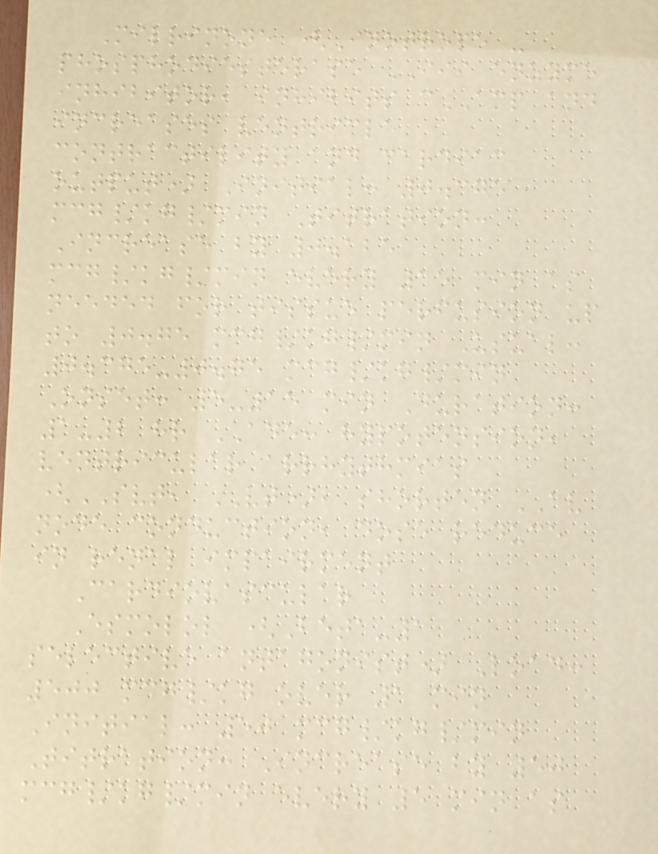Milrinone (Inotrope -
phosphodiesterase III enzyme
inhibitor, inhibits cAMP and
increases ventricle
contractility and cardiac
output) Initial: 0.375
mcg/kg/min Titration:
Increase by 0.125
mcg/kg/min every 15 min as
needed for tissue perfusion up
to 0.75 mcg/kg/min Usual:
0.375-0.75 mcg/kg/min
Onset: 5-15 min Duration:
1-2 hr ADE: hypotension,
ventricular arrhythmias
(SVT, VT), shorten AV
node conduction, dose reduce
in renal impairment
Cardiovascular
Esmolol (Beta-1
selective antagonist) Load:
500 mcg/kg over 1 min
Initial: 50 mcg/kg/min
Titration: Increase by 50
mcg/kg/min every 5 min as
